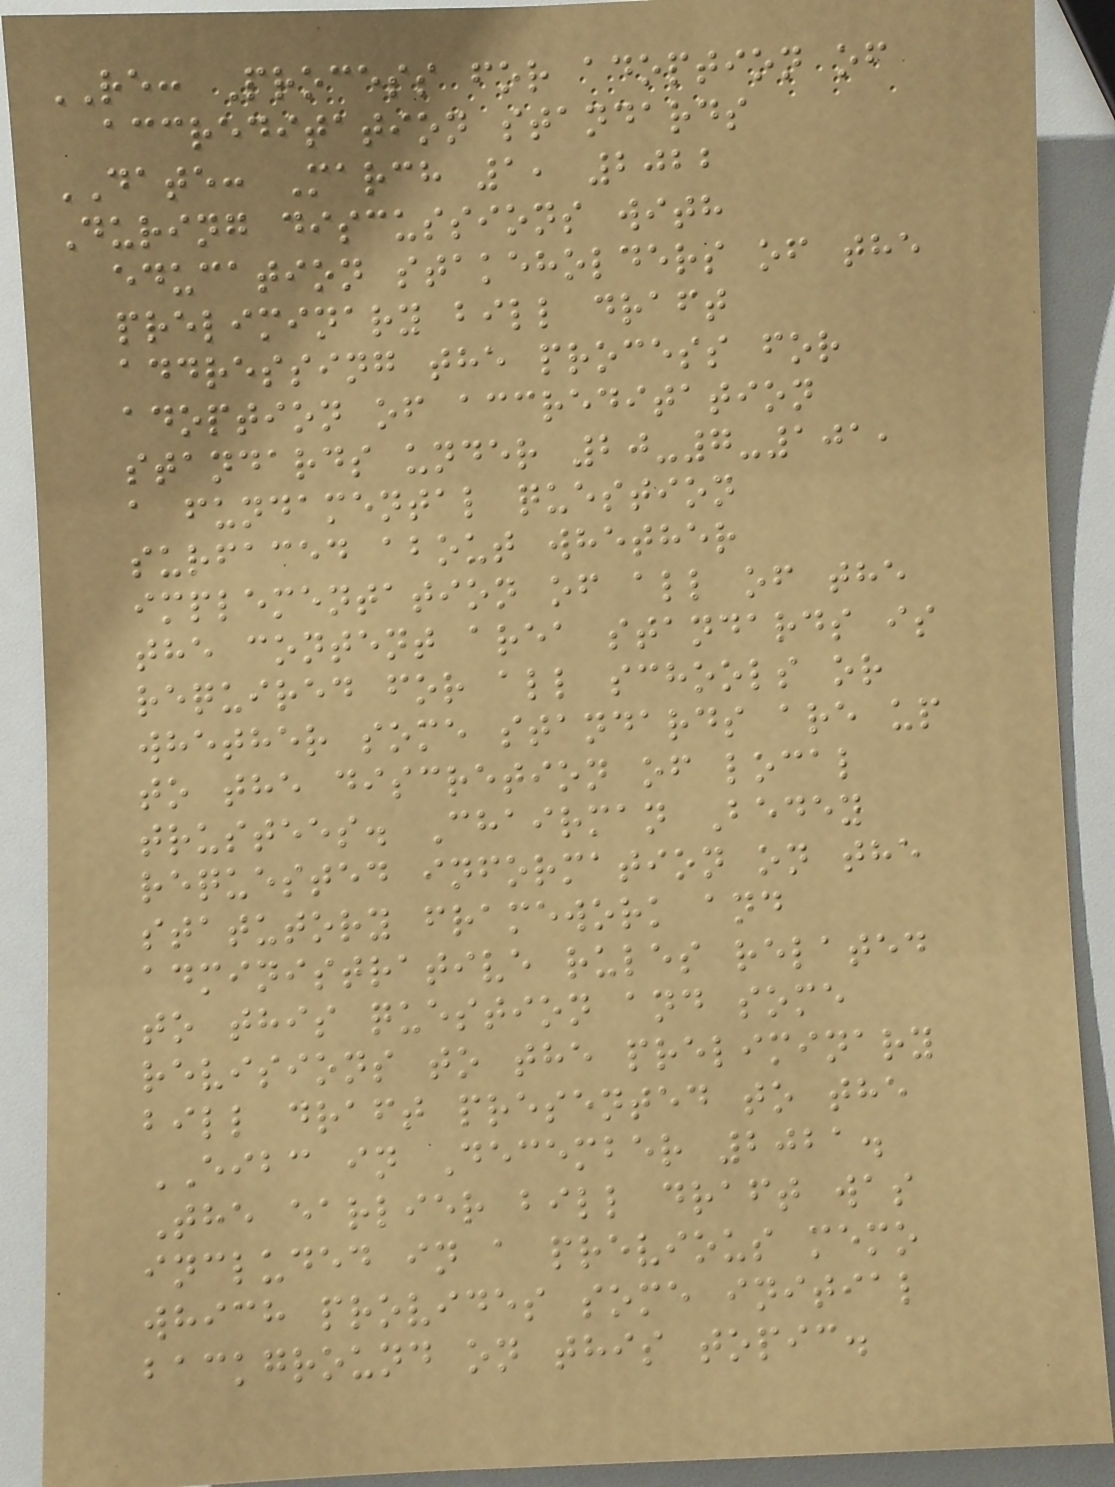RE: Process for adoption of
accreditation standards
DATE: March 1, 2022
During discussions with
education stakeholders of the
preliminary bill draft
addressing the process for
adoption of accreditation
standards under 20-7-101,
a fundamental question
surfaced about whether
implementation of all of the
the content area standards is
required for all schools or
whether some standards are up
to the discretion of local
trustees. Chairman Bedey
requested information on the
statutory framework and
administrative rules related
to this question and some
revisions to the preliminary
bill draft presented to the
EIBC in December 2021.
The earlier bill draft was
included in a previous memo
which provides some initial
background on this topic.
